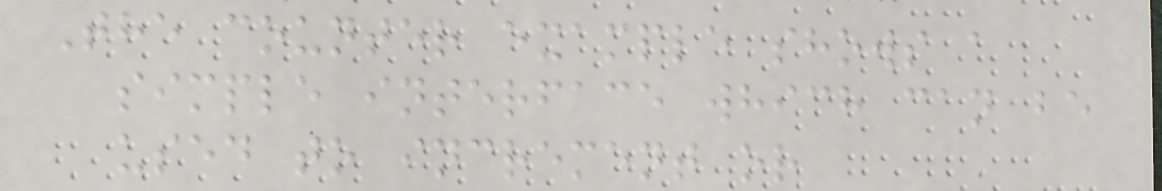The counter example shows a
simple interface which can be
used to increment or
